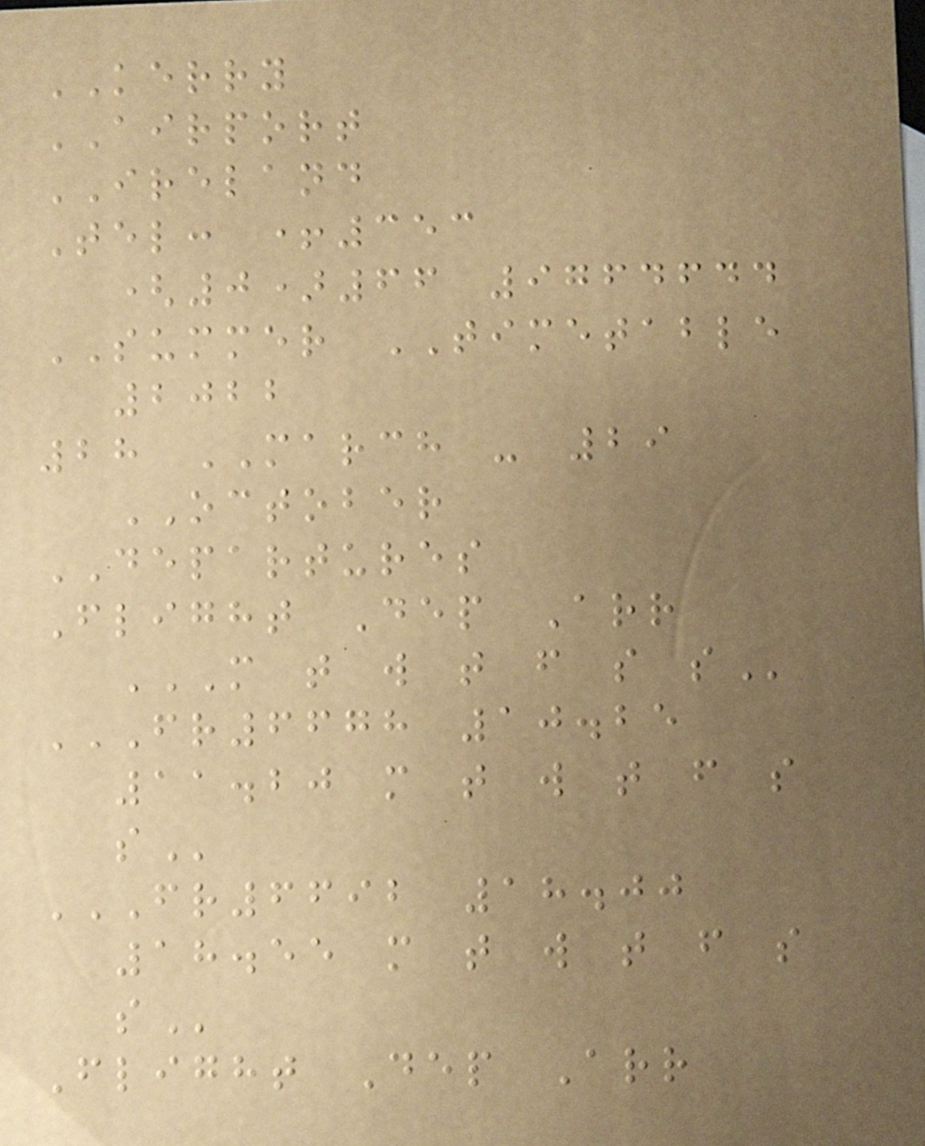KERRY
AIRPORT
IRELAND
Tel: +353
(0)66 9764644
SUMMER TIMETABLE
2022
28 MARCH - 29
OCTOBER
DEPARTURES
Flight Dep Arr
M T W T F S S
FR6678 10.25
11.20 M T W T F S
S
FR6692 18.00
18.55 M T W T F S
S
Flight Dep Arr
